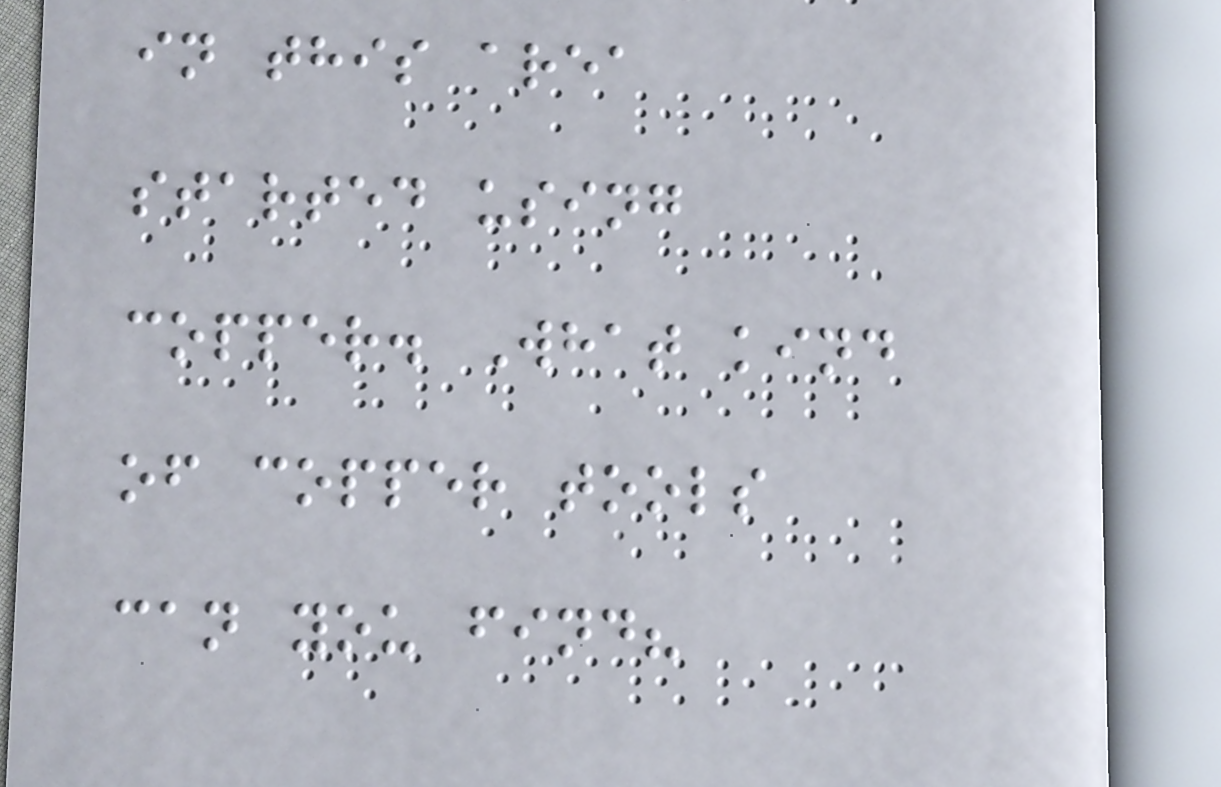in this area
started using
copper. What kind
of copper tools
can you find?
